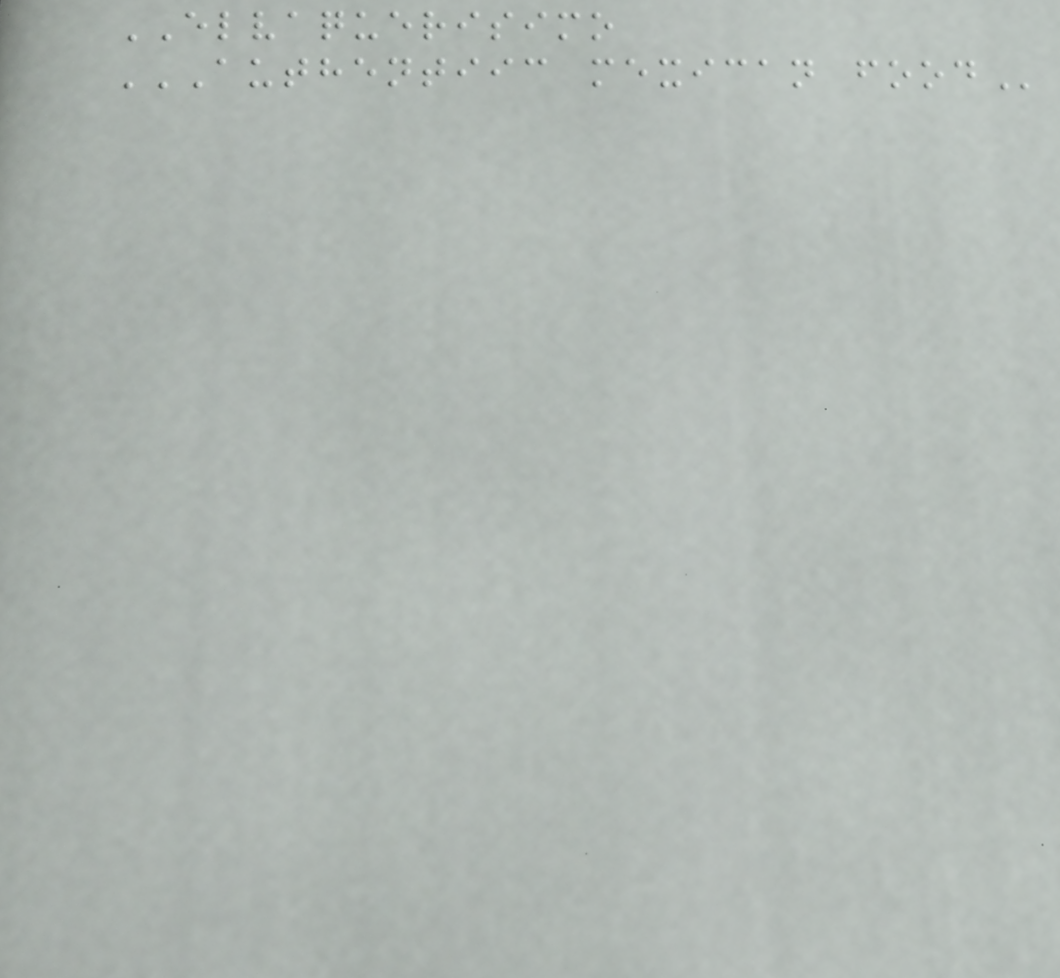ELVAQUERISIMO
AUTHENTIIC MEXICAN FOOD
